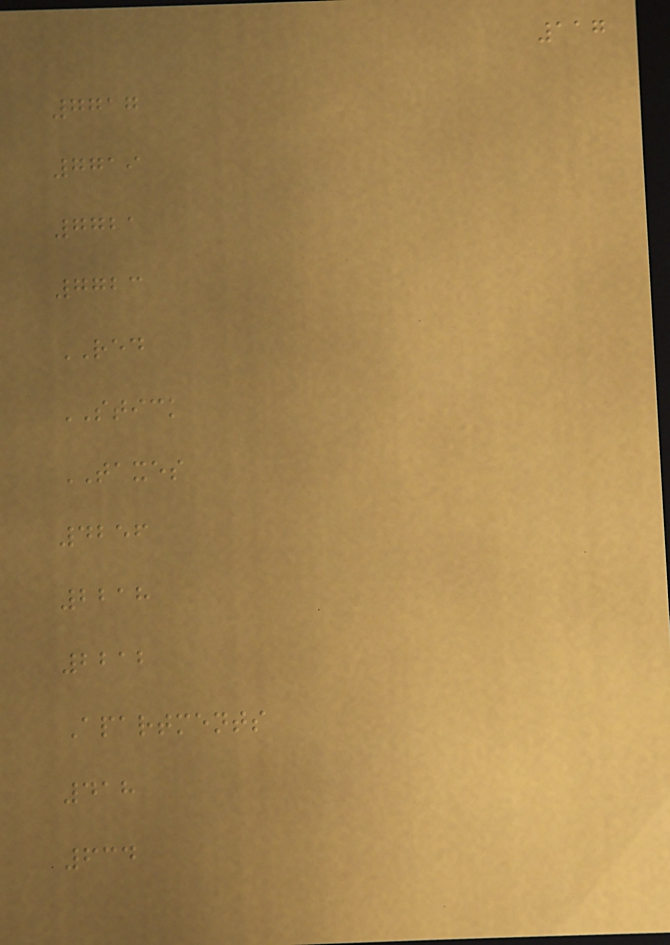117
7717
7719
7721
7723
RED
STICK
TAXES
4256
2218
2212
Apartments
418
634
